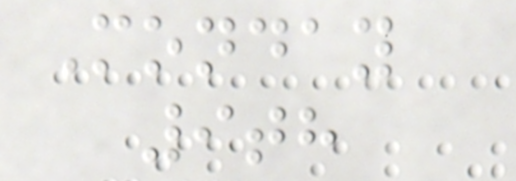Monday
9th
